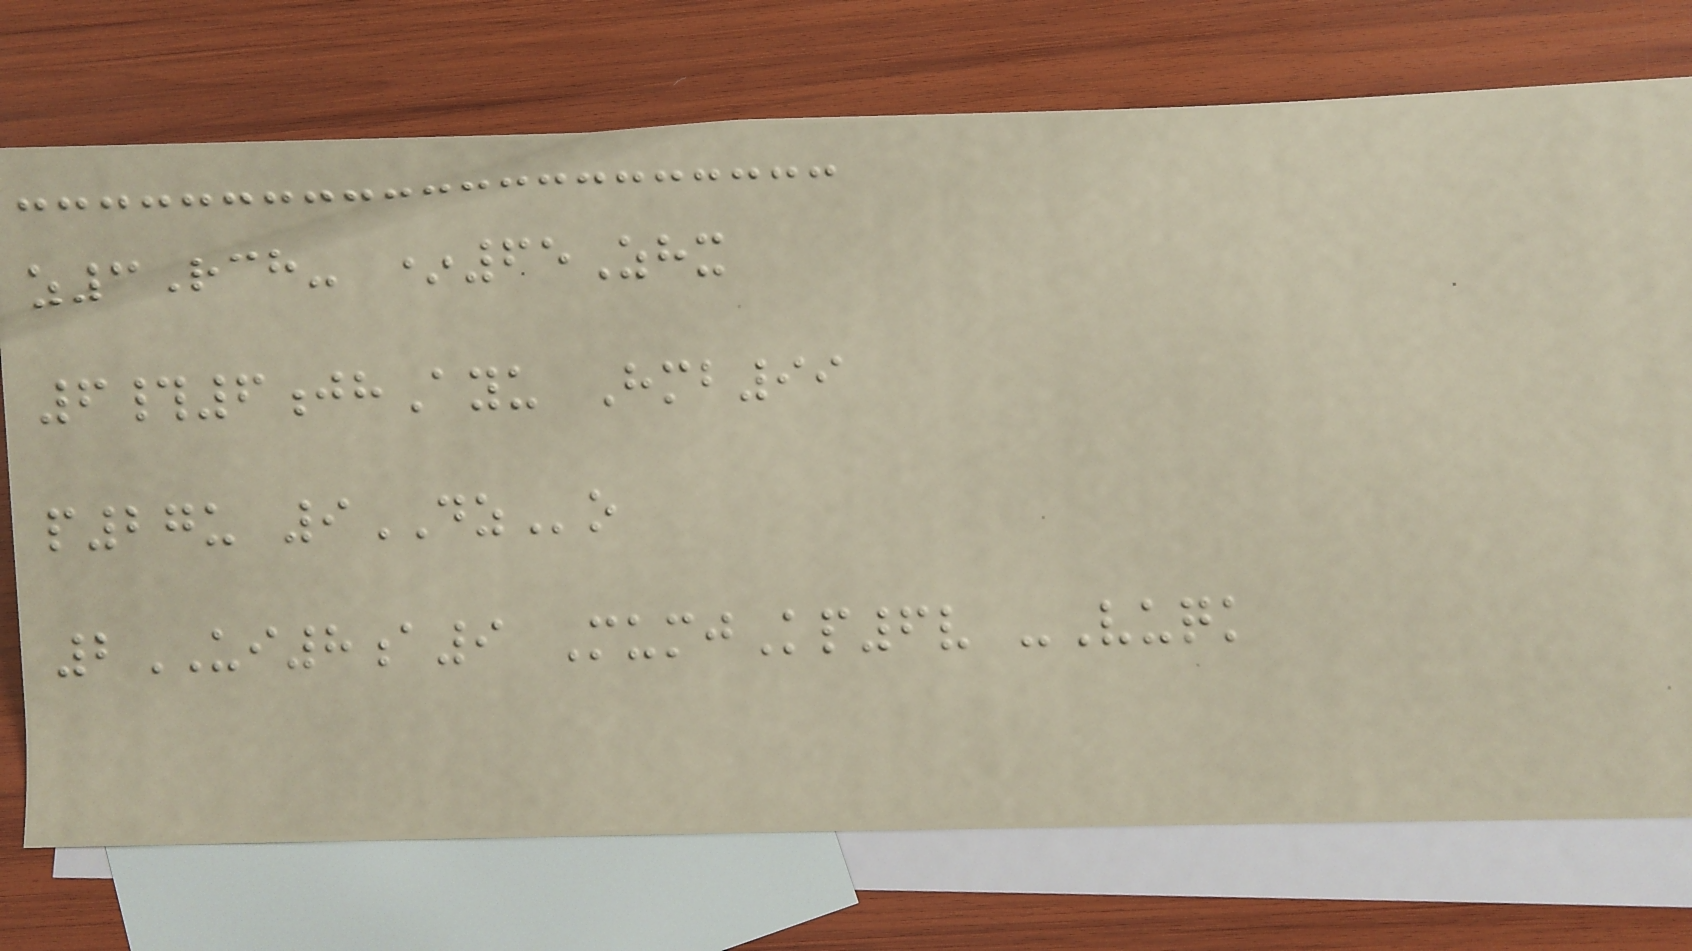z3Rch- *65Zhx
6#6jhAyu Hmb99
p27u 9DZo
2UI8a9 MumjKp6v -Vuqk
